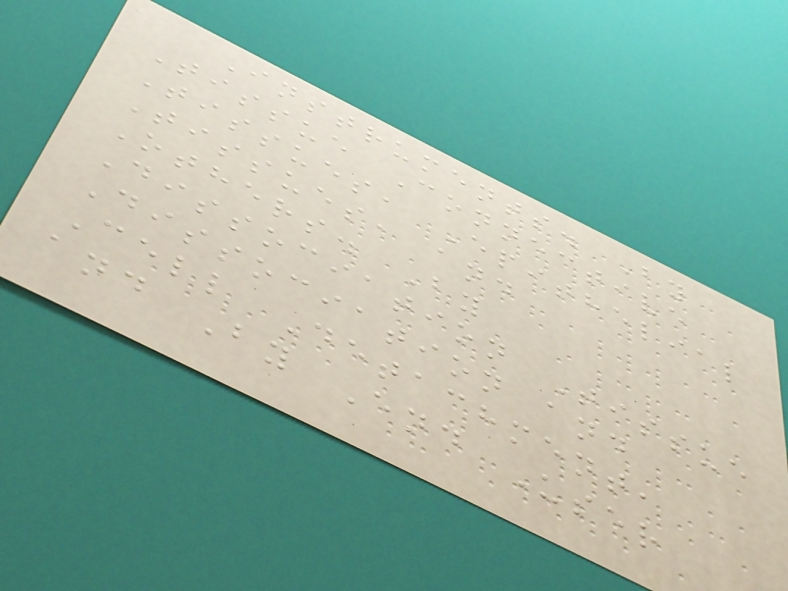Instruments. By
Tissue Connective
Tissues, Epithelial
Tissues, and
Others. By
Dissociation Tissue
Dissociation and
Cell Detachment,
and By End User
